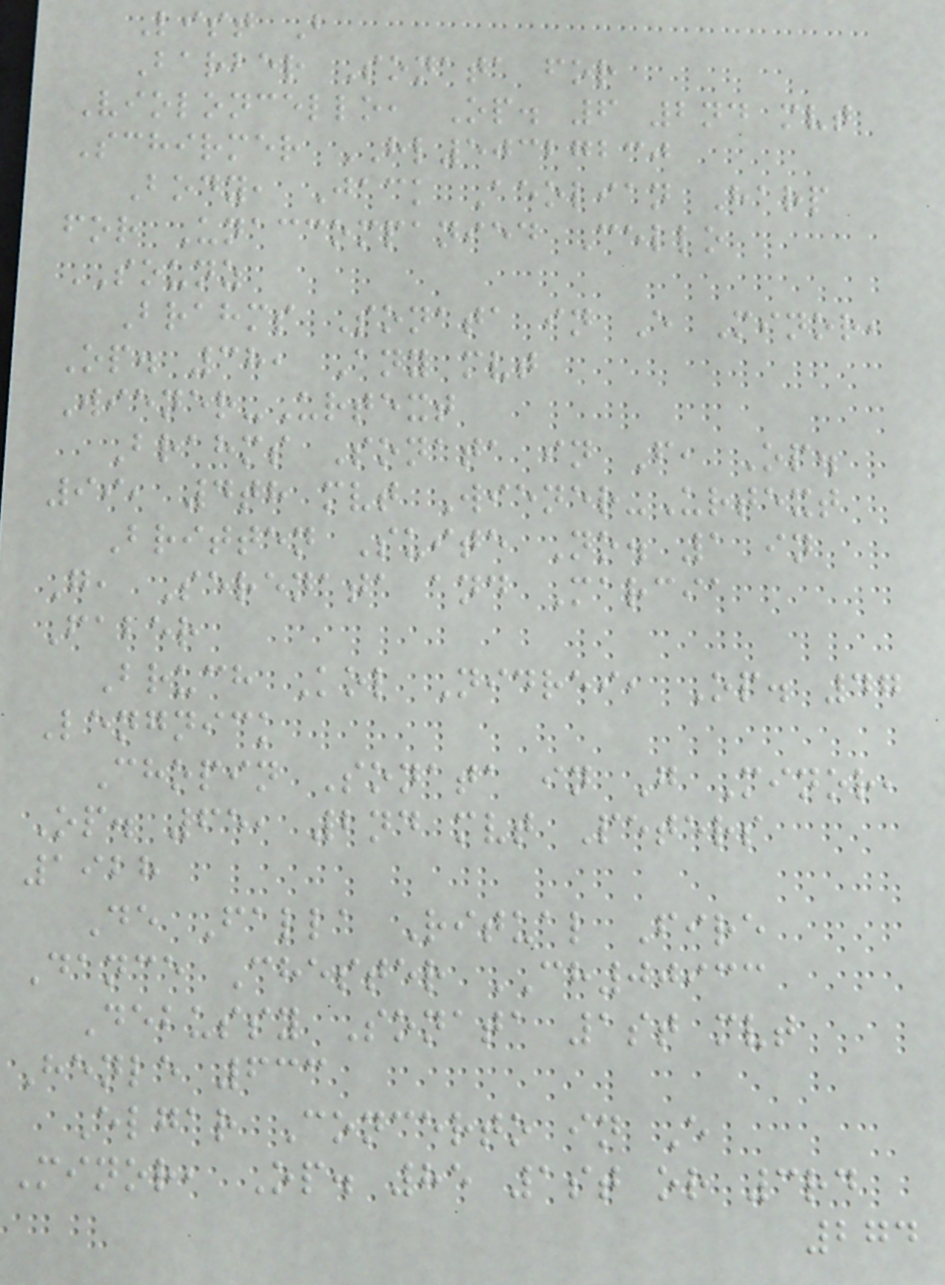List B
Barber Sonata for
Violoncello, Op. 6 2nd mvt
Schirmer HL50327230
Body, Jack Aeolian Harp
for Unaccompanied Cello
SOUNZ
Brahms Sonata in E Minor,
Op. 38, Any mvt
Wiener-Urtext
Brahms Sonata in F, Op.
99, 4th mvt Wiener-Urtext
Britten Suite No. 1 in
G, Serenata and Marcia
Faber
Bruch Kol Nidrei, Op. 47
Lengnick
Chopin Sonata in G Minor,
Op. 65, 2nd mvt Peters
1928
De Falla Ritual Fire
Dance Chester CH00933
Debussy Sonata 1st mvt
Henle 633
Elgar Concerto in E
Minor, Op. 85 1st or 3rd
274
